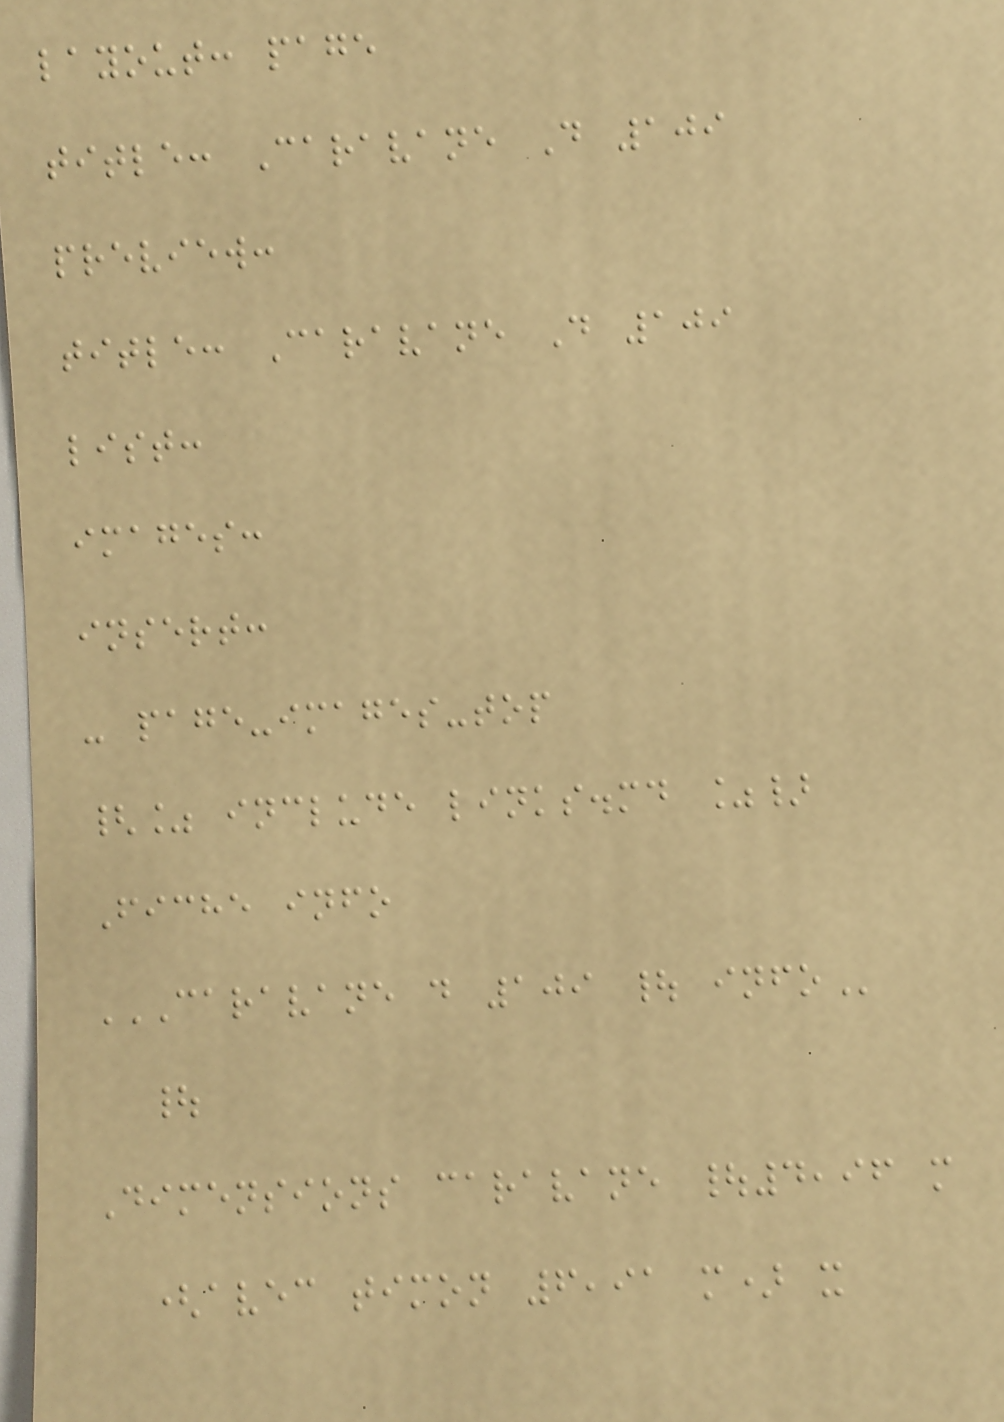layout: page
title: Caravane D 109
preview:
title: Caravane D 109
list:
images:
insert:
- page-images-top
{% include links.md %}
Fiche info
CARAVANE D 109 | INFO
|
Dimensions caravane |4,96 m
(avec timon 6,91 m) x
